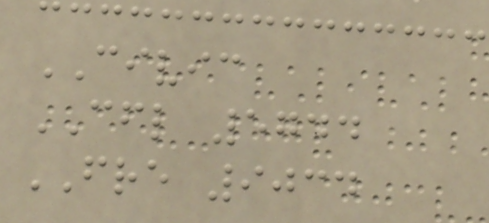CIVIC
CFL 5744
FRE 9034
